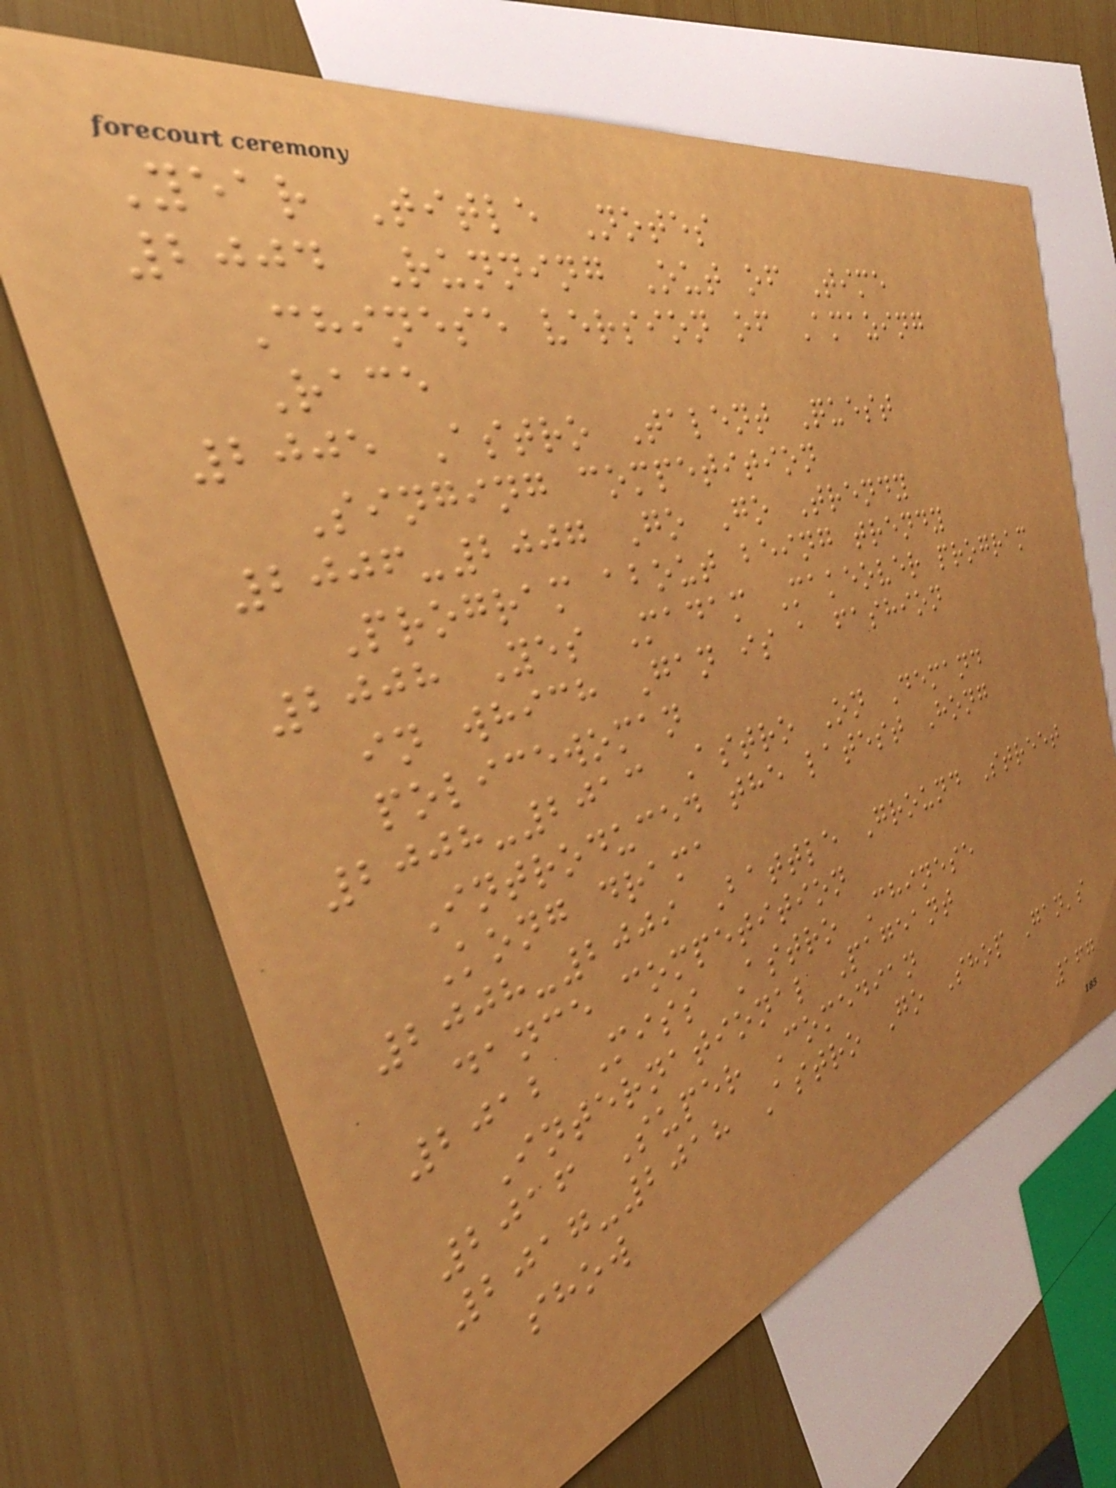Year Title Notes
2004 Running Out of Time
Chinese version of Amazing
Race
2005 Astro Talent Quest
Singing competition
2006-2007 Go Go Trendy
Program about being trendy
2008 Yes Madam Makeover program
in which Gan is a fashion
policewoman
2008-2013 Astro On Demand
Introduced the latest Hong
Kong drama
2008-2009 Battle Ground Street
dance competition
2012 Miss Astro Chinese
International Pageant
2016 Super Comedian
2017-2018 Astro Go Shop Gan's
show
167
